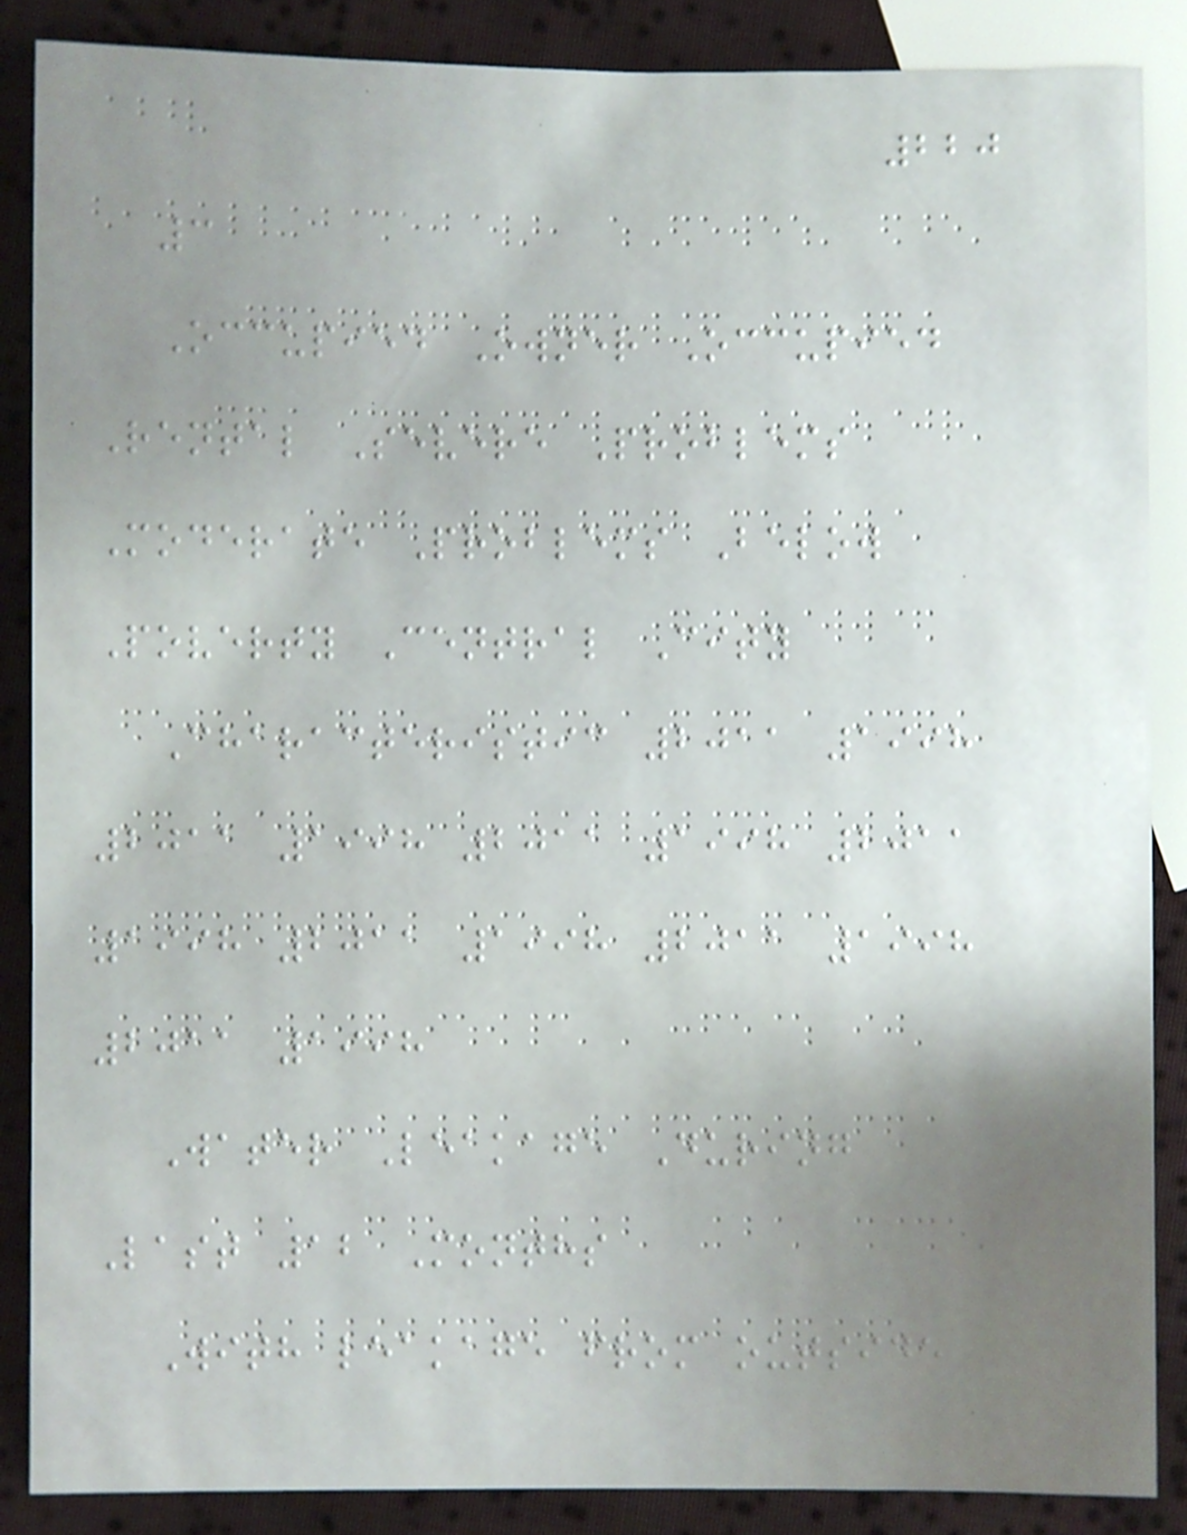220
3
Occupied Owner Occupied
Rental Severe Problems
Moderate Problems Below
Poverty Central City
Characteristic 2011 1998
2011 1998 2011 1998 2011
1998 2011 1998 2011 1998
2011 1998
Water Leakage During
Last 12 Months
With leakage from outside
